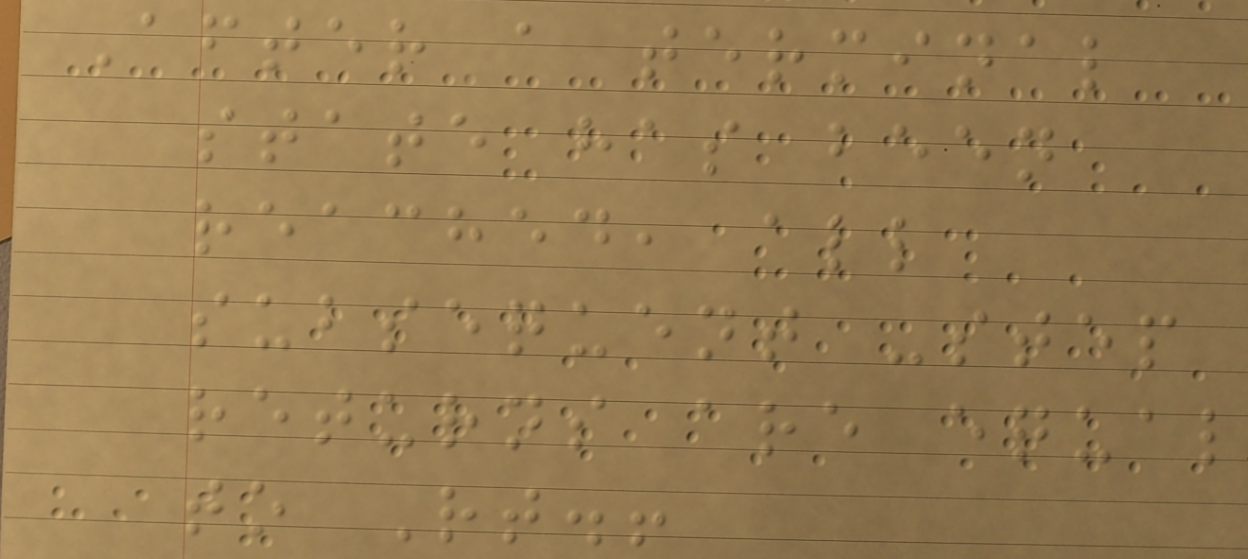After a terminal
state has been
reached, all
subsequent -step
returns are equal
to Rt.!
